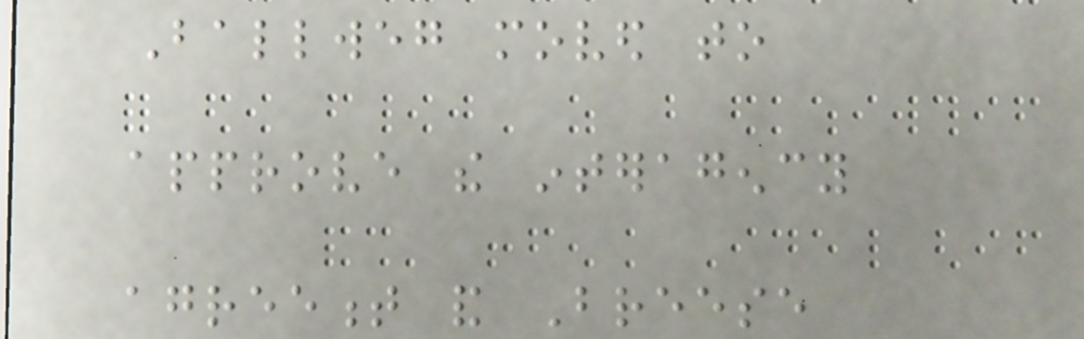Ballweg moved to
approve the interagency
agreement and Breese
